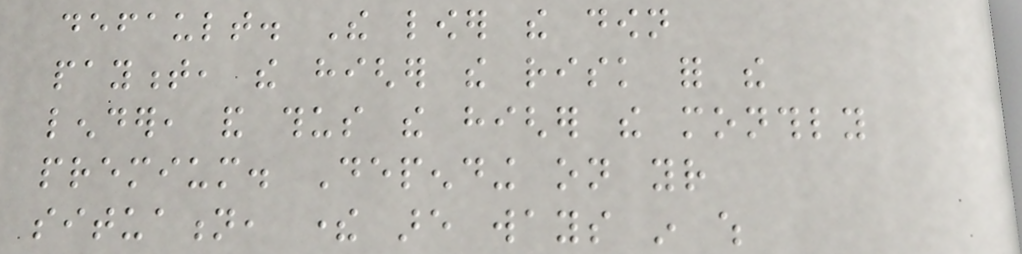default. The lower the down
payment, the higher the risk for the
lender, and thus the higher the monthly
premium. Depending on your
situation, there are ways in which
